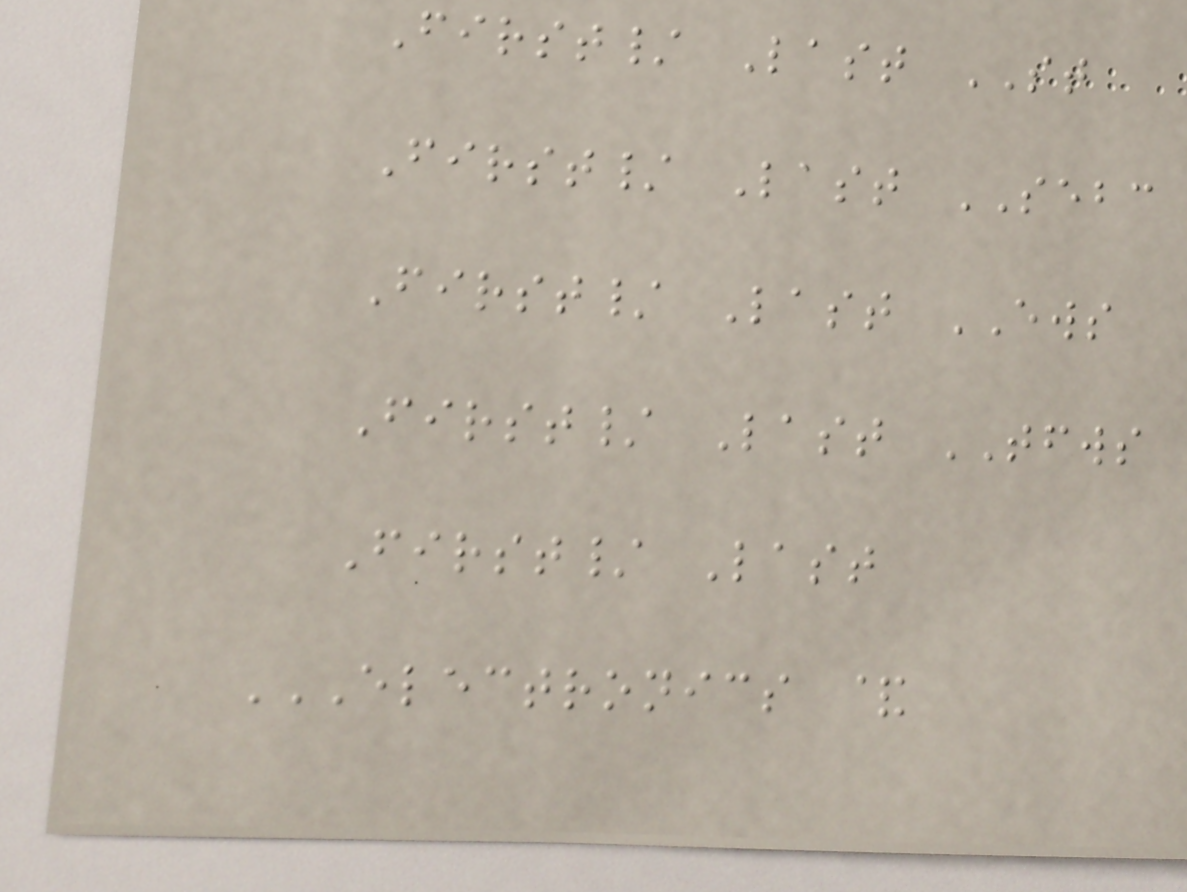First/ Last ST
First/ Last SEBC
First/ Last EWS
First/ Last TFWS
First/ Last
ELECTRONICS &
